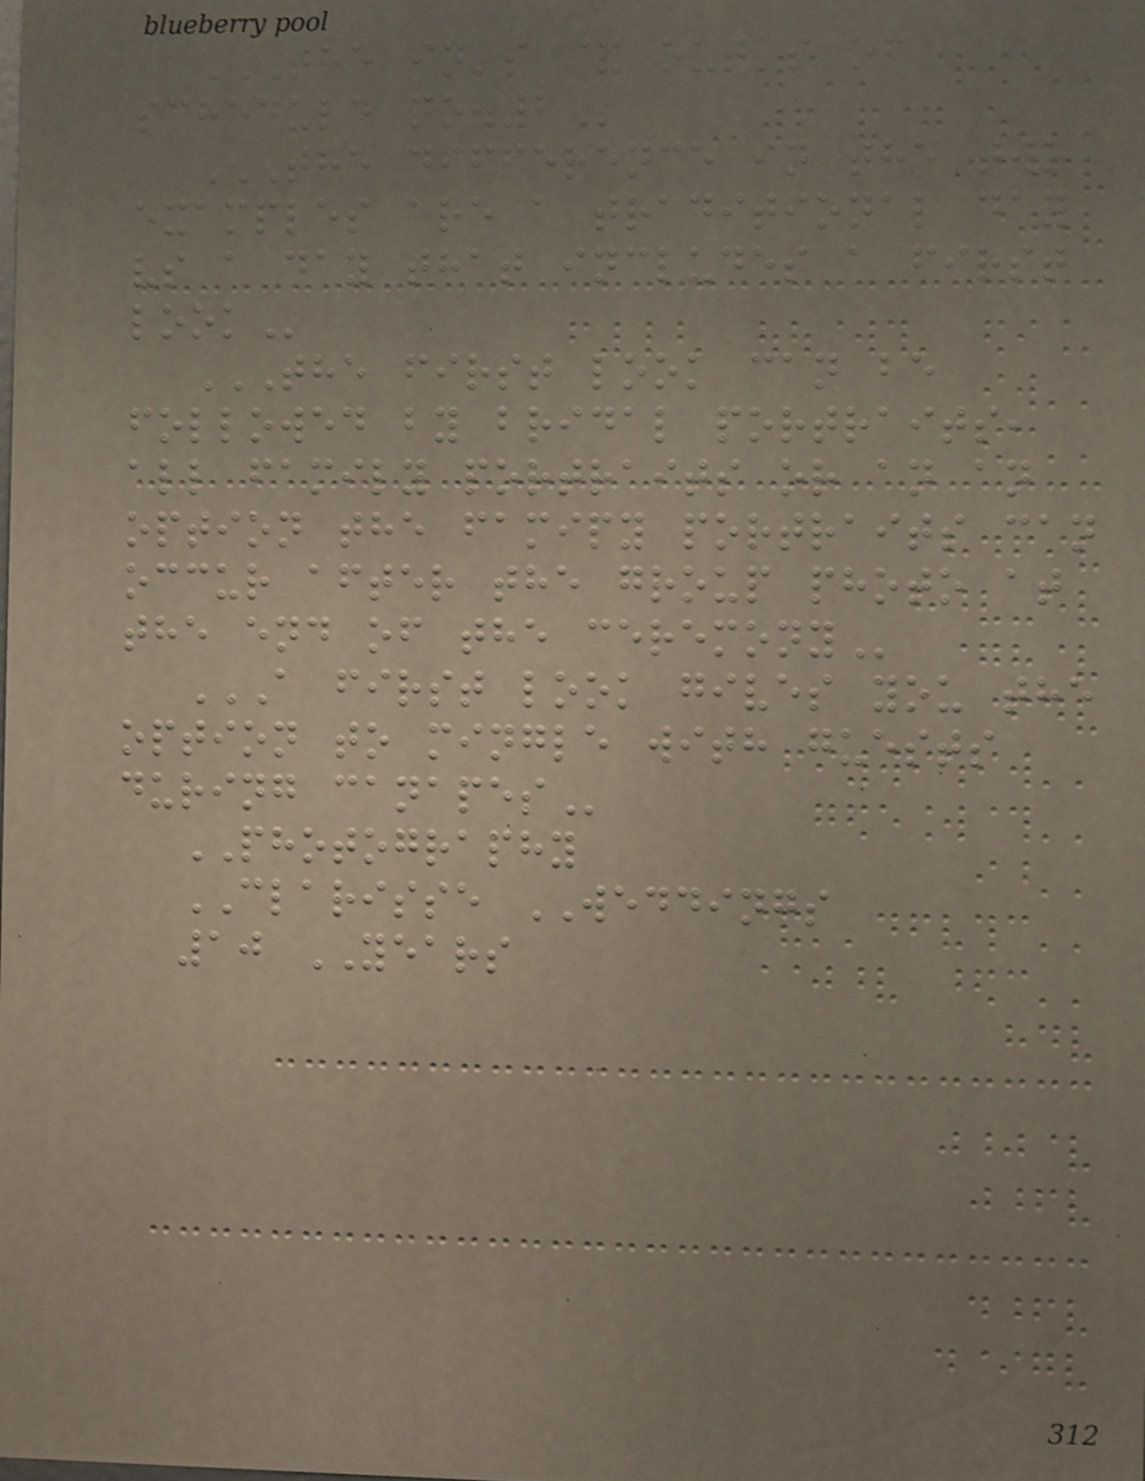THE IN'S & OUT'S OF
SCHEDULE NO.2
THE DIFFERENCE IN THE TWO
EXAMPLES ARE A TRADITIONAL DAY
VS A DAY THAT INCLUDES A FIRST
LOOK
THE FIRST LOOK CAN BE
FOLLOWED BY BRIDAL PORTRAITS,
ALL FAMILY PORTRAITS OR AN AN
OPTION THE FAMIPY PORTRAITS CAN
OCCUR AFTER THE GROUP PHOTO AT
THE END OF THE CEREMONY
A FIRST LOOK GIVES YOU THE
OPTION TO MINGLE WITH GUESTS
DURING CANAPES
PHOTOGRAPHY
CLARISSE WEDDINGS
10 YEARS
